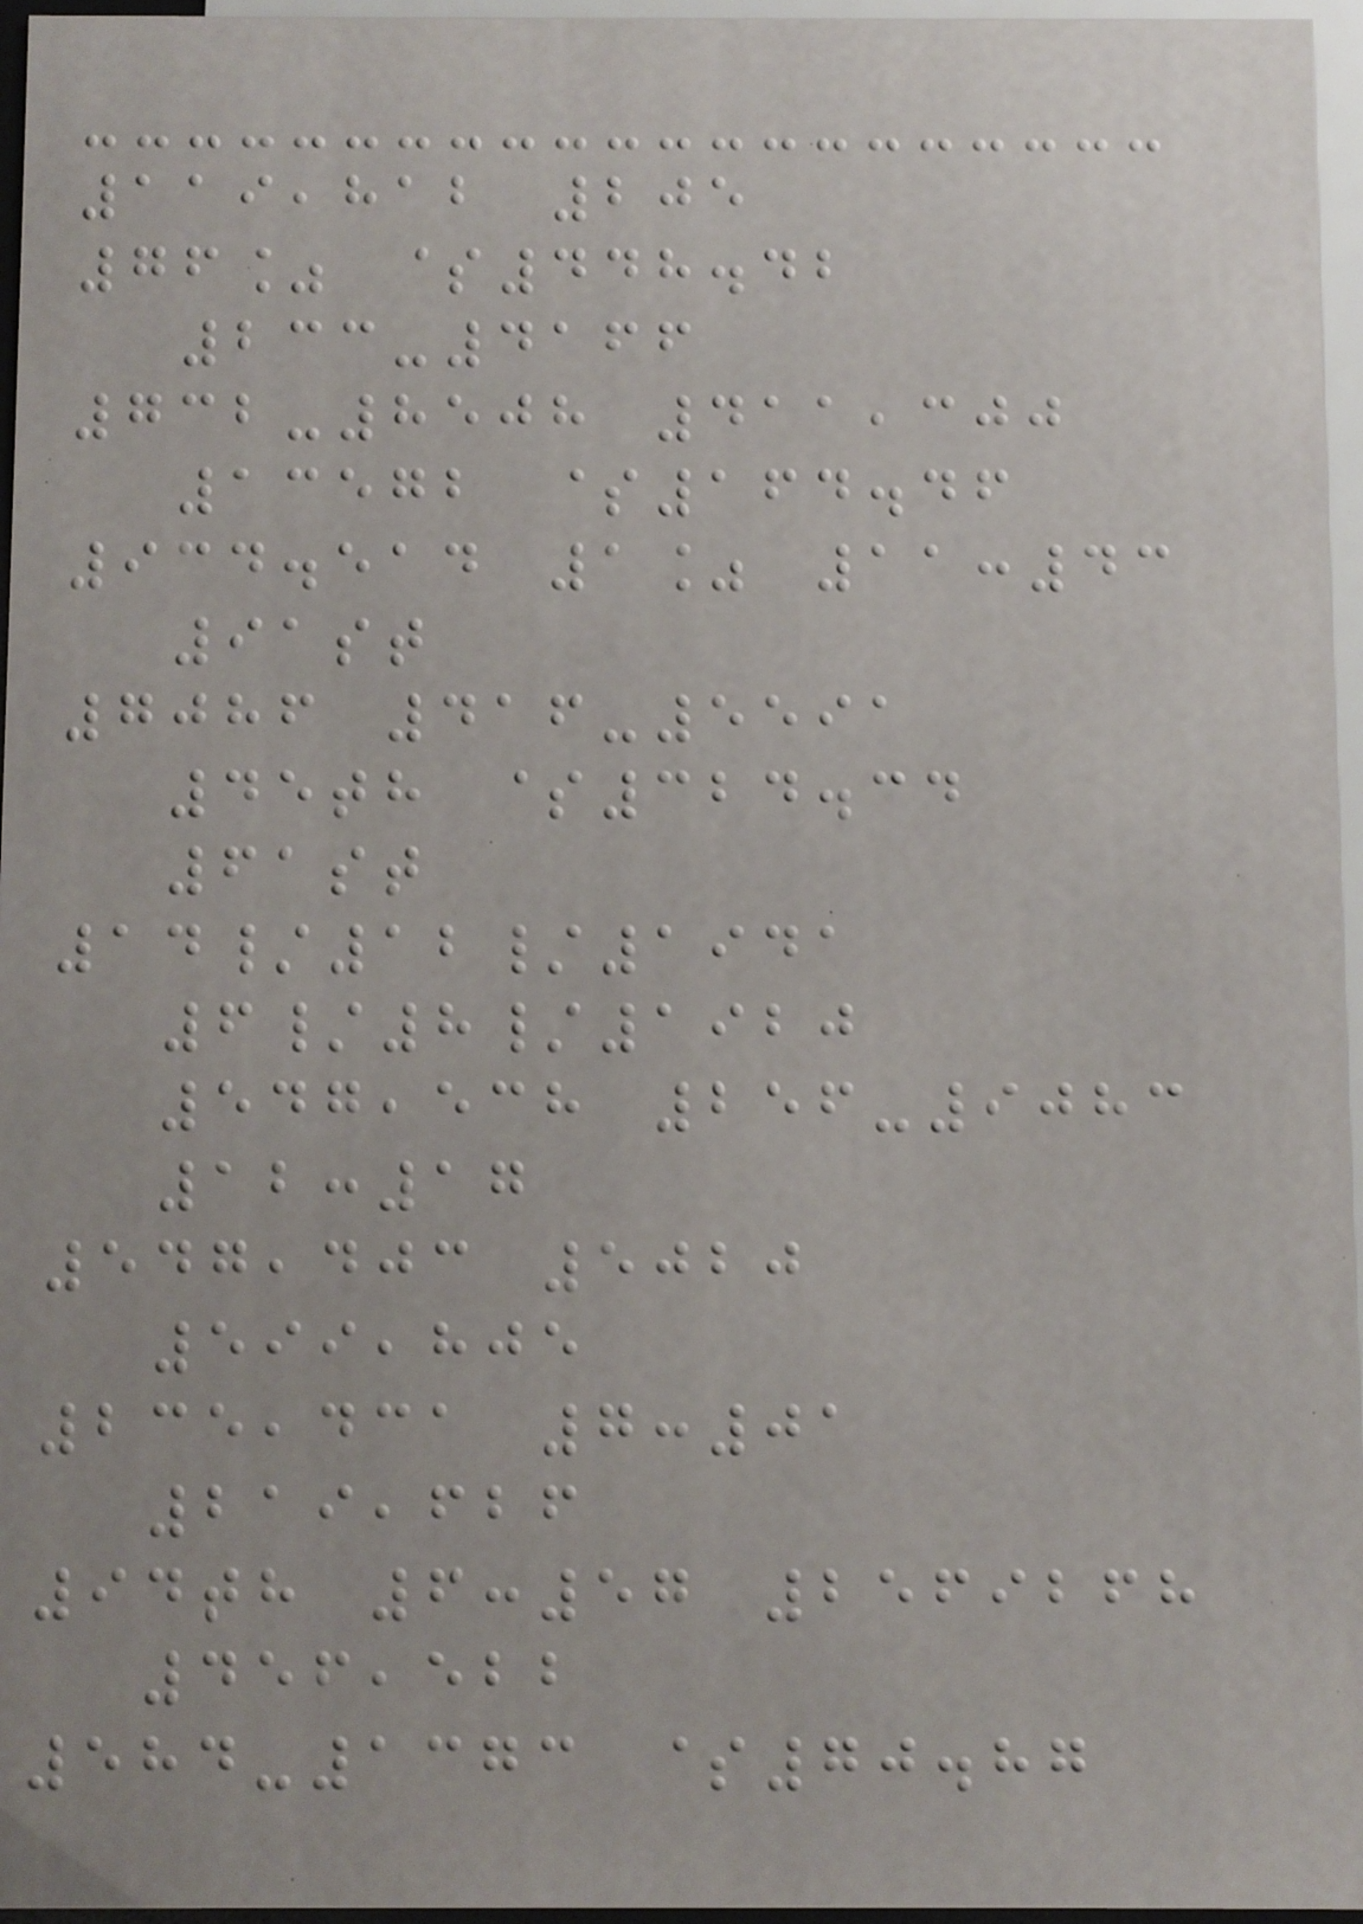119,812 205
76% $448.42
233-4166
732-8508 411,300
13572 $164.46
934.514 1% 11:43
91st
7086 416-5591
45th $324.34
61st
14/12/1941
6/8/1920
547,538 256-9083
12:17
547,403 5020
599,805
235,431 7:01
219,626
94th 6:57 2569268
456,522
584-1373 $70.87
